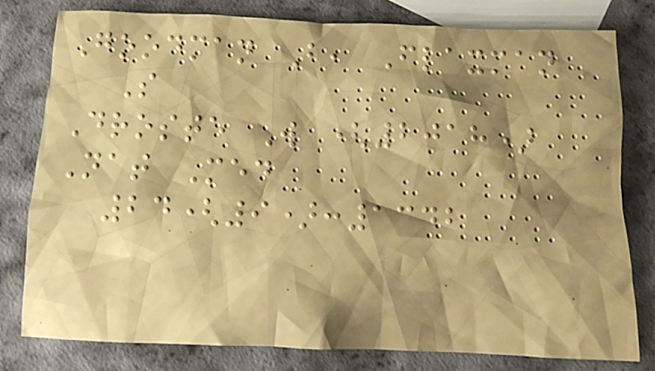Goodman B, Flaxman
S
Droste W (2018)
Nat Med
24(9):1342
